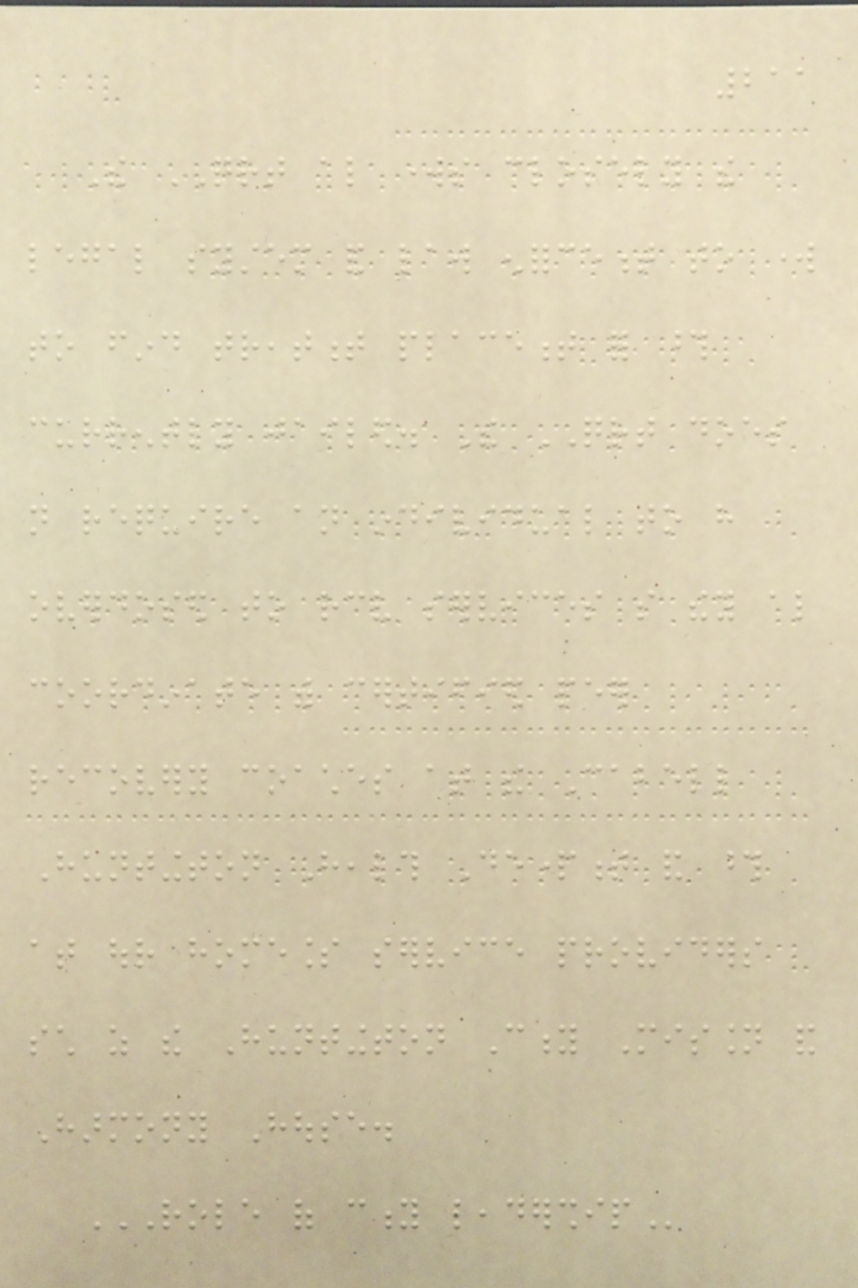211
The QRT also works closely the
legal system and law enforcement to work
to find treatment placement for those
currently jailed. The QRT does
not require an individual to have
overdosed to receive services so they also
coordinate with certified peer
recovery coaches at the Cabell
Huntington Health Department and those
at our homeless service providers
such as the Huntington City Mission and
Harmony House.
ROLE OF CITY LEADERSHIP
